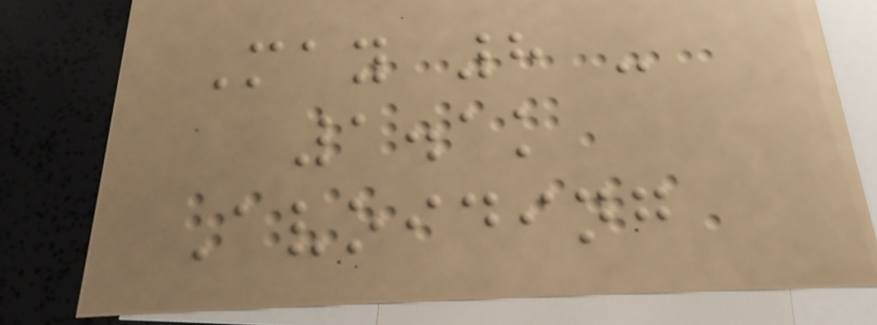May 8 -
1.1k
Avoiding
